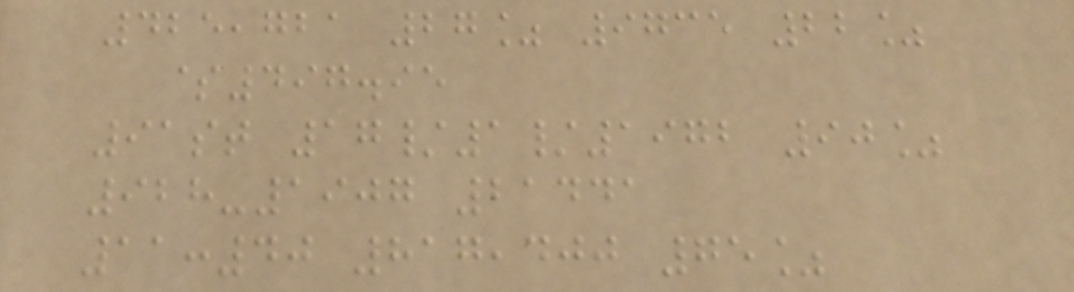425,721 27% 9735 22%
$497.95
91st 17/1/1972 90%
928-1907 21441
11:40 817,400 75%
